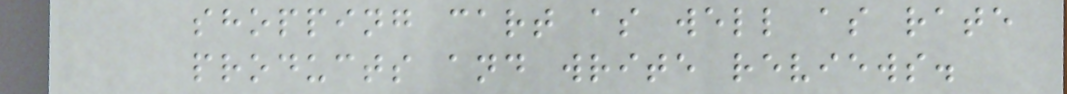shopping cart as well as rate
products and write reviews.
